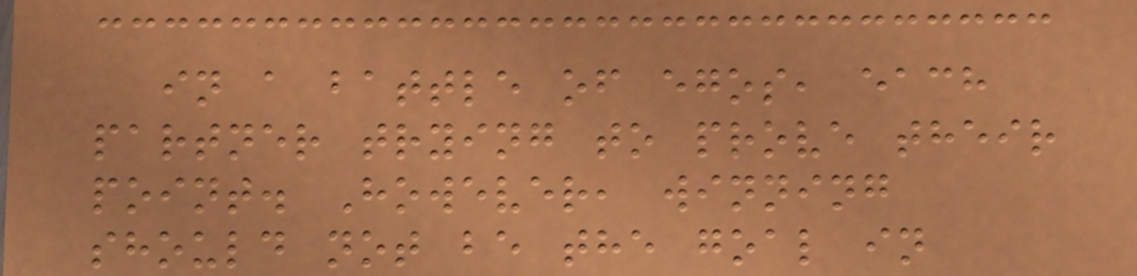in a battle of egos, each
partner trying to prove their
point. However, winning
should not be the goal in
